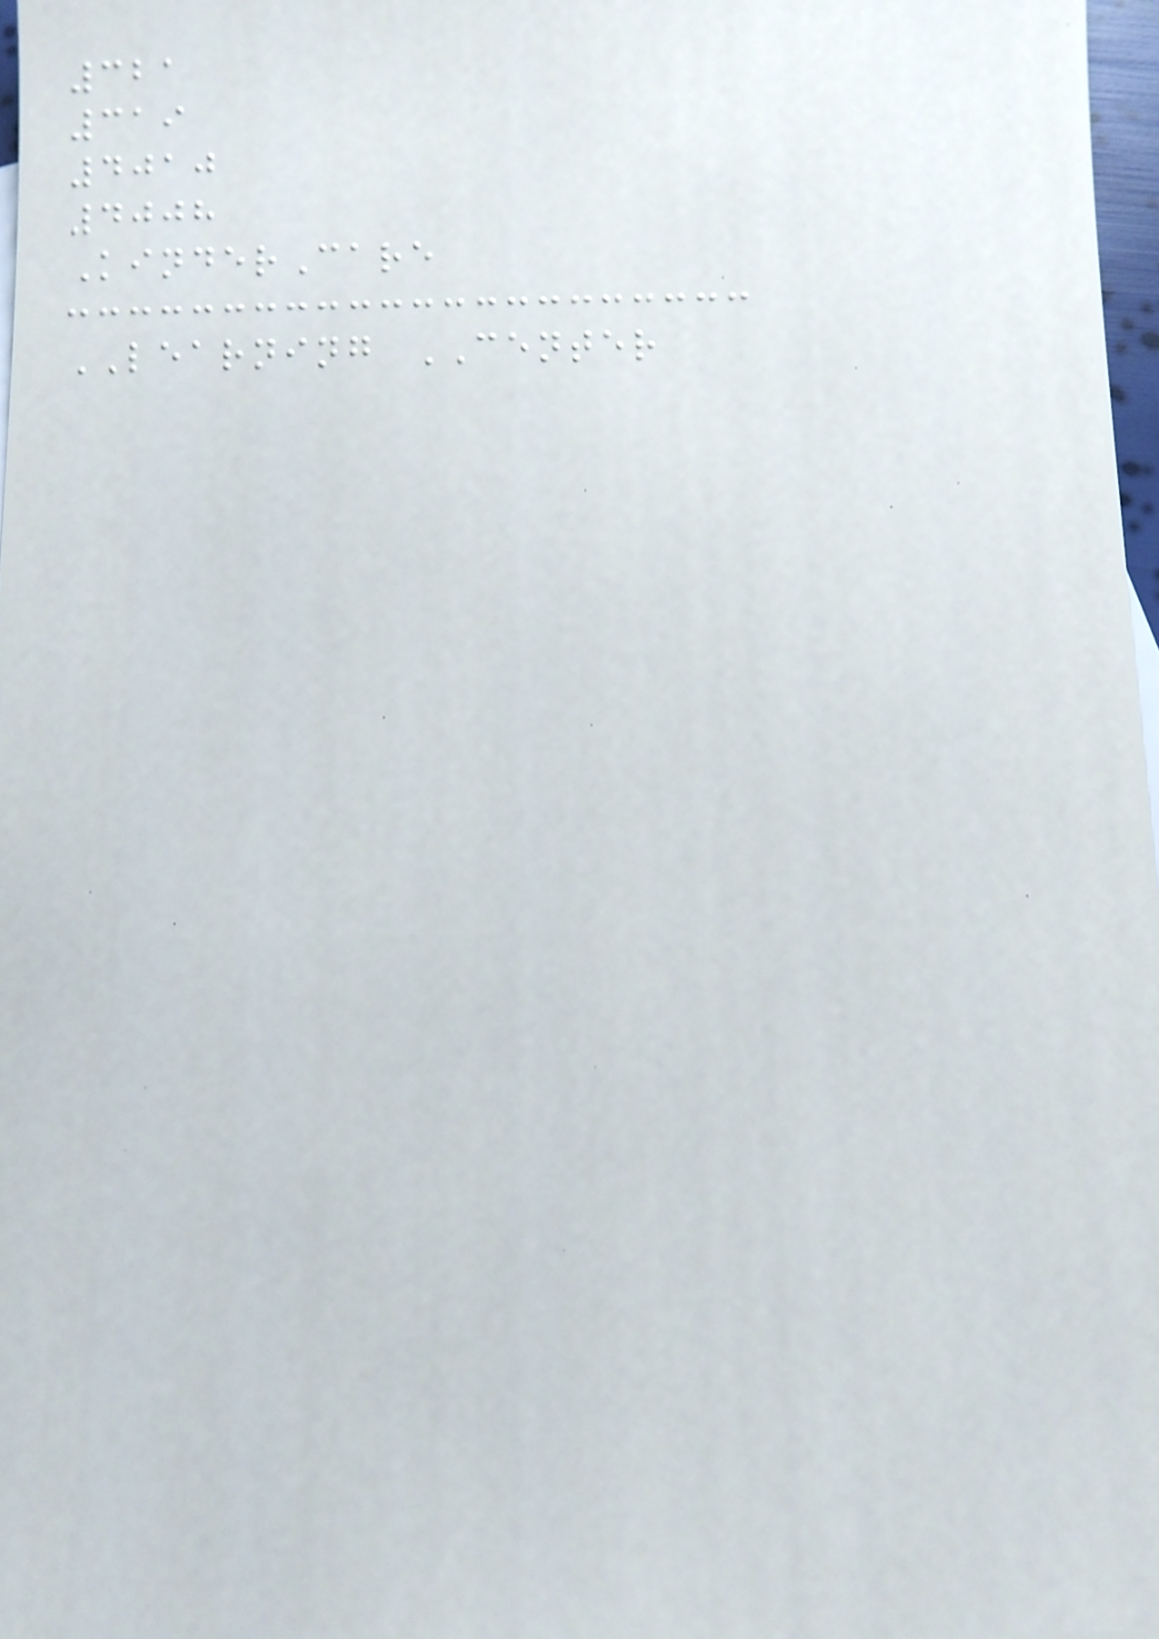321
319
4010
4008
KinderCare
LEARNING CENTER
